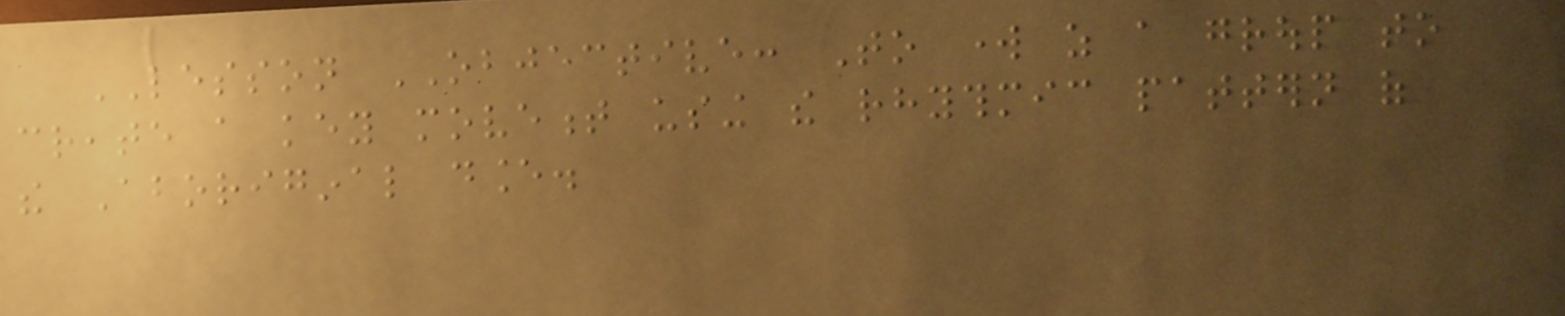LESSON OBJECTIVE: To work as a group to
create a key movement using the rhythmic pattern of
the Aboriginal dance.
